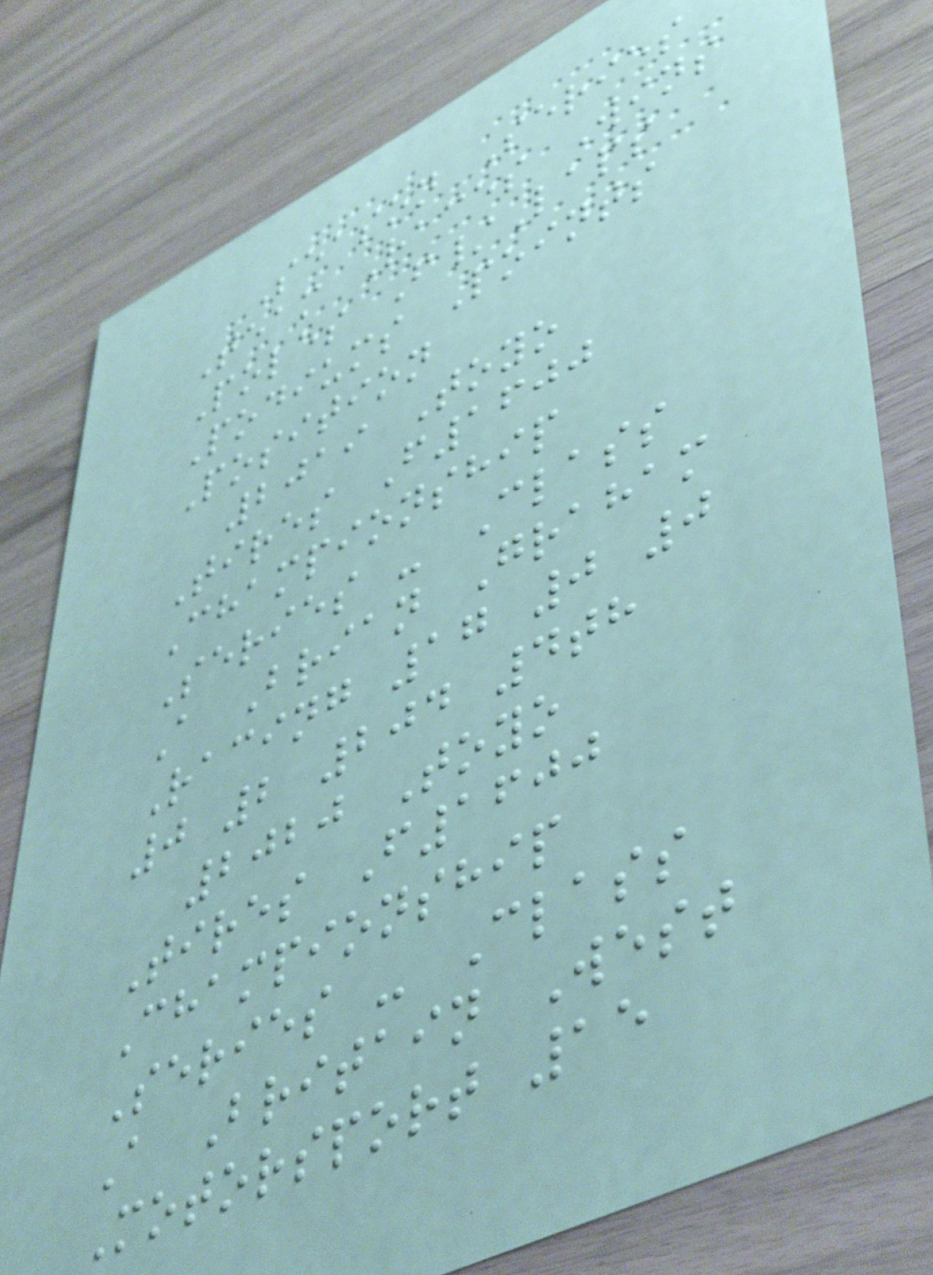Season Series
Team Races Wins
Poles F/Laps
Podiums Points
Position
2019 Toyo
Tires F1600
Championship
Series - Class
A Brian Graham
Racing 17 0 0
0 2 204 4th
2020 Toyo
Tires F1600
Championship
Series - Class
A Britain West
Motorsport 15
